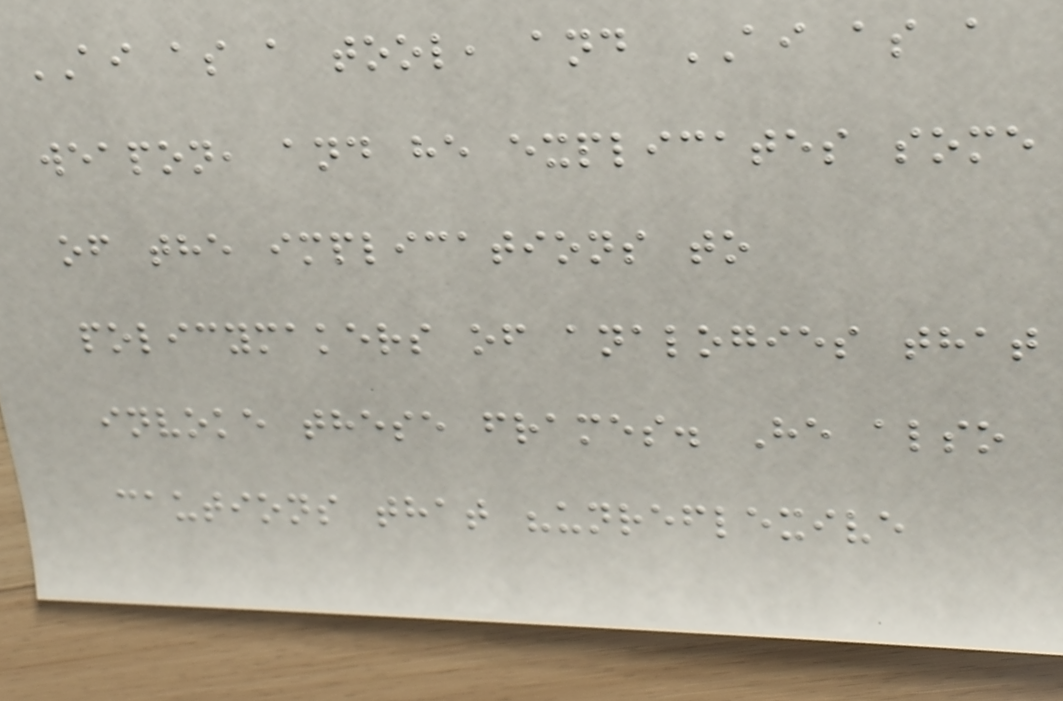AI as a tool, and AI as a
weapon, and he explicates some
of the implications to
policymakers of analogies that
invoke these frames. He also
cautions that "unreflexive
